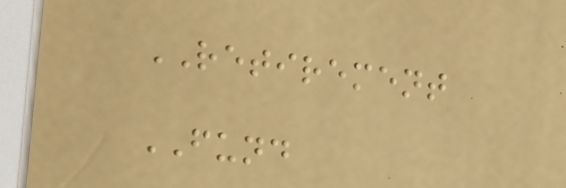RETIREMENT
FUND
